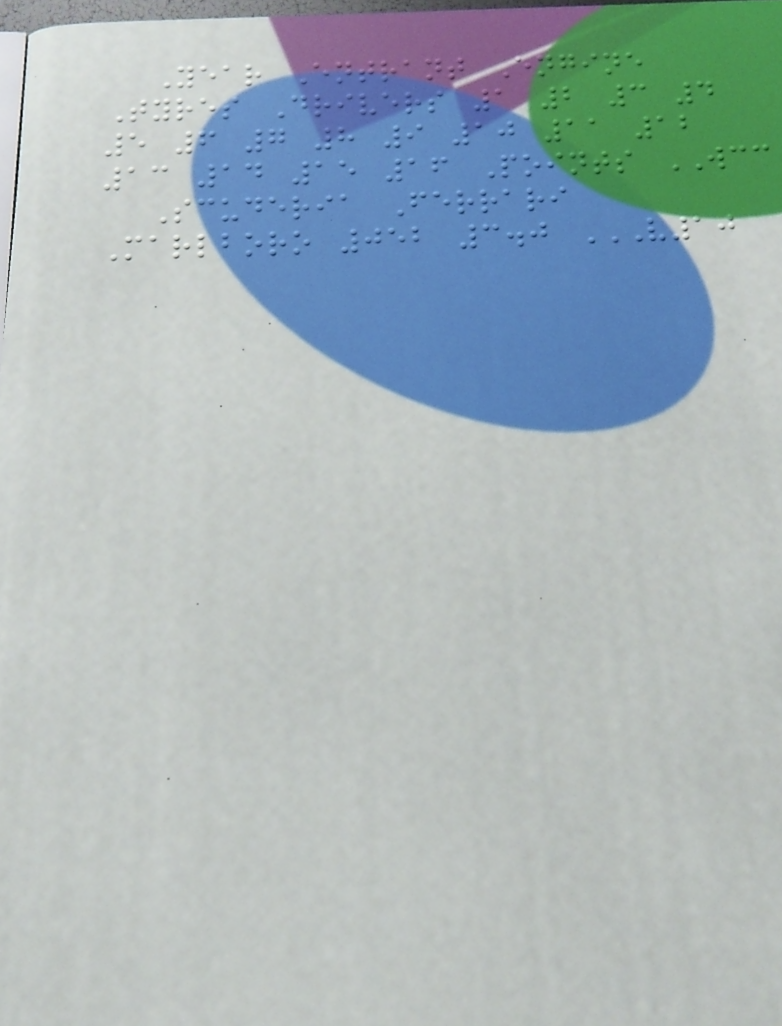Year Entrant Engine
Tyres Drivers 1 2 3 4
5 6 7 8 9 10 11 12
13 14 15 16 Points WCC
Scuderia Ferrari
Marlboro 052 3.0 V10
